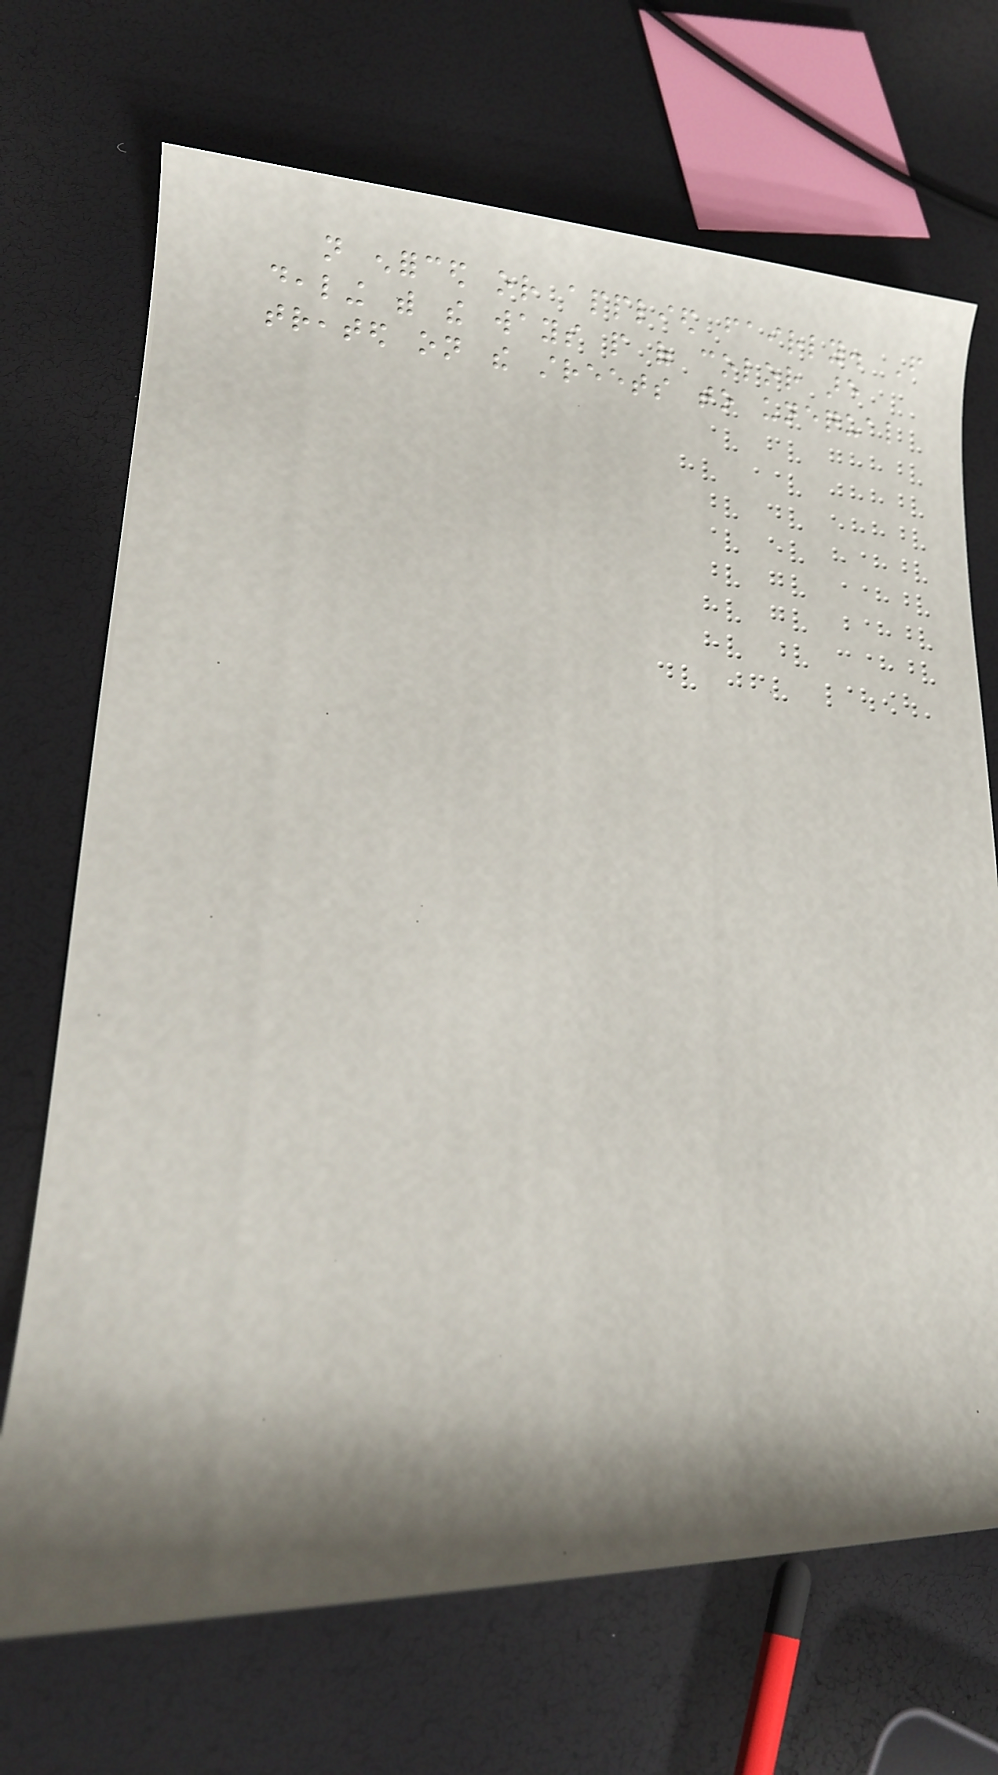not enforced or applied fairly. From
dealing with the ways people of color are
treated on the streets to unequal
